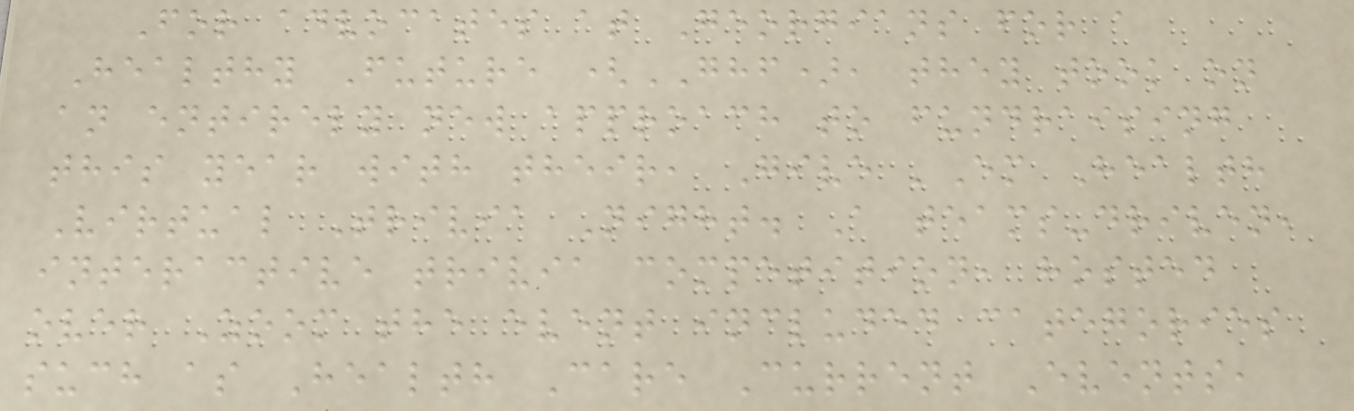For advocates at Georgians for a
Healthy Future (GHF), they took on
an entirely new approach to fundraising
this year with their, Give 'Em Health
Virtual Trivia Night. A teams-driven,
interactive trivia competition, hosted
over Zoom the event included categories
such as Health Care Current Events,
